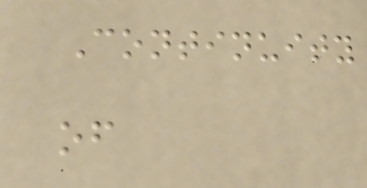Continuity
of
